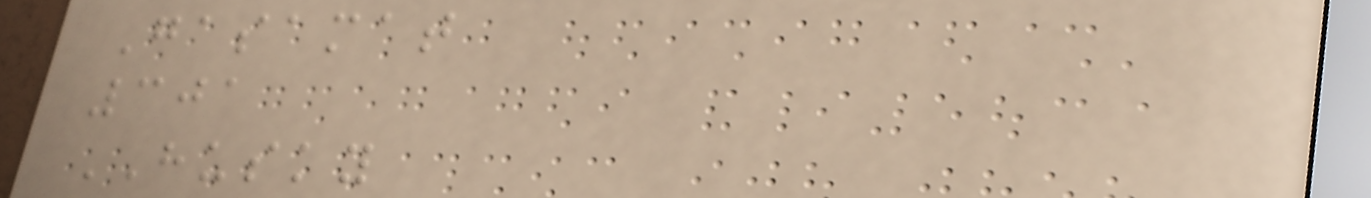Gasamat
301
HUSKY
